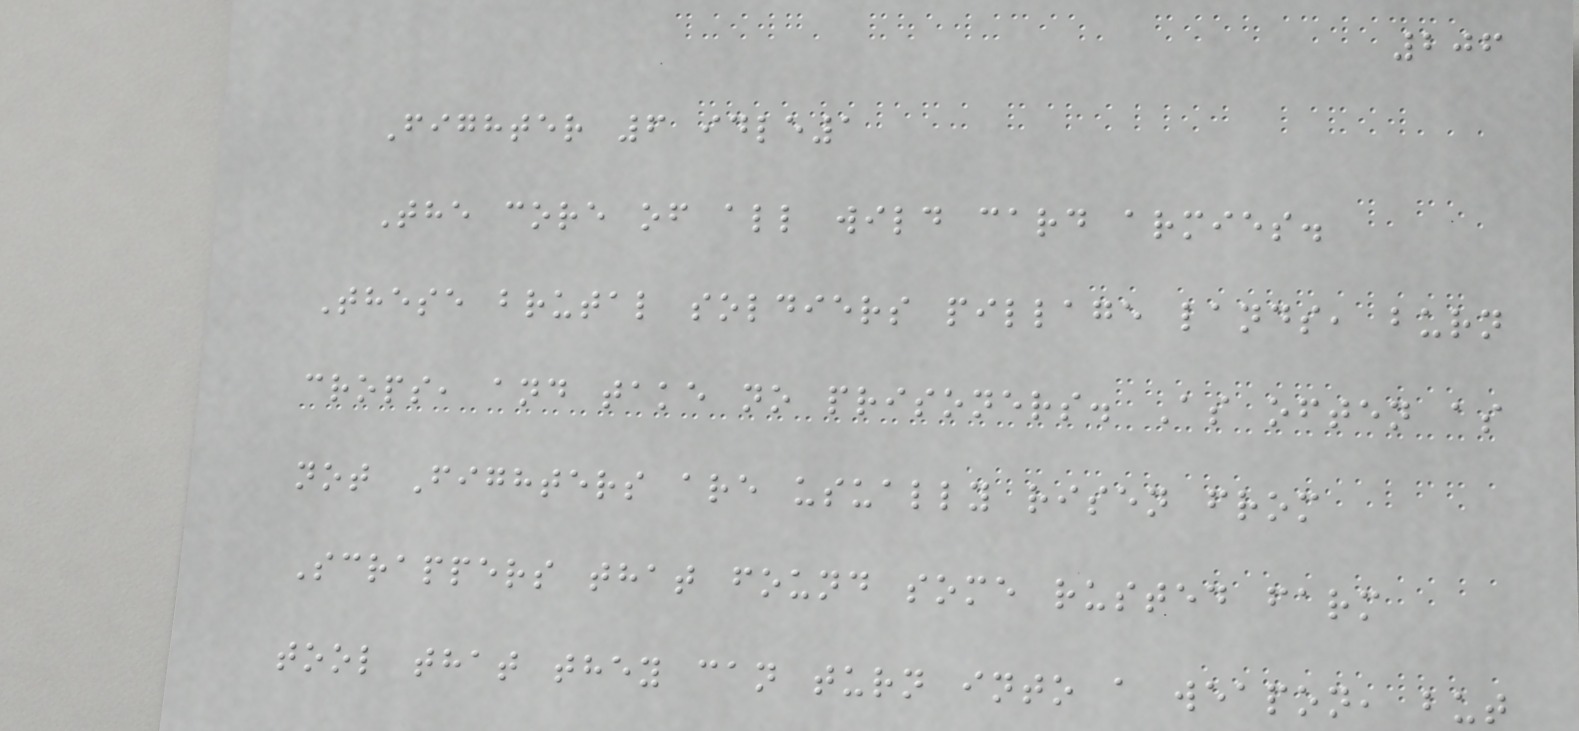206
Fighter 6 idle1
The core of all wild card armies.
These brutal soldiers pillage lands, burn
crops, and take no prisoners. As often as
not Fighters are usually risen from
Scrappers that found some rusted farm
tool that they can turn into a weapon, but
